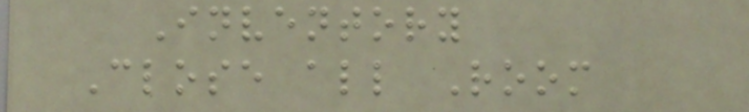Inventory
Close all Room
